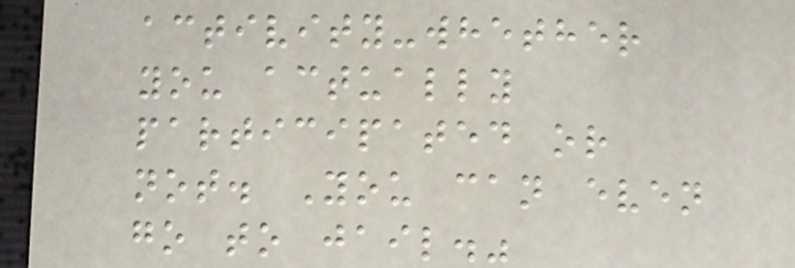activity-whether
you actually
participated or
not. You can even
go to jail."
